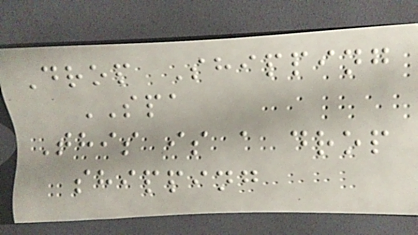Drop Shipping
SPA
This is a drop
shipping
